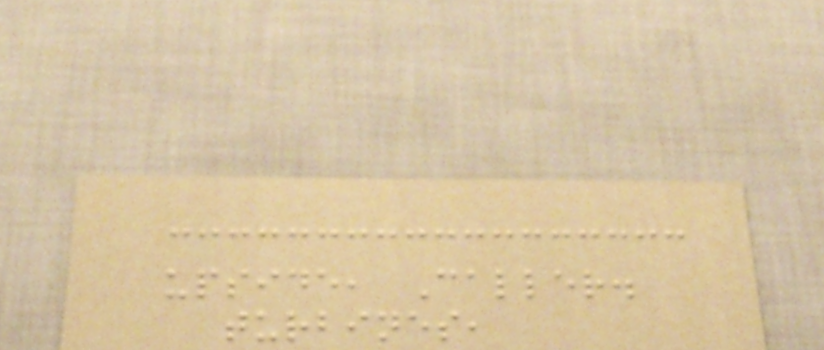upside, Caller.
turbines,
